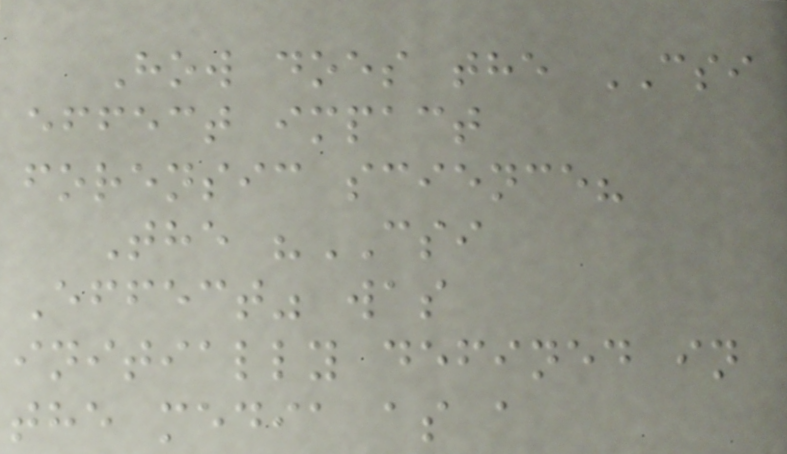How does the CSI
effect impact
forensic science?
The "CSI
Effect" was
initially defined in
the media as a
